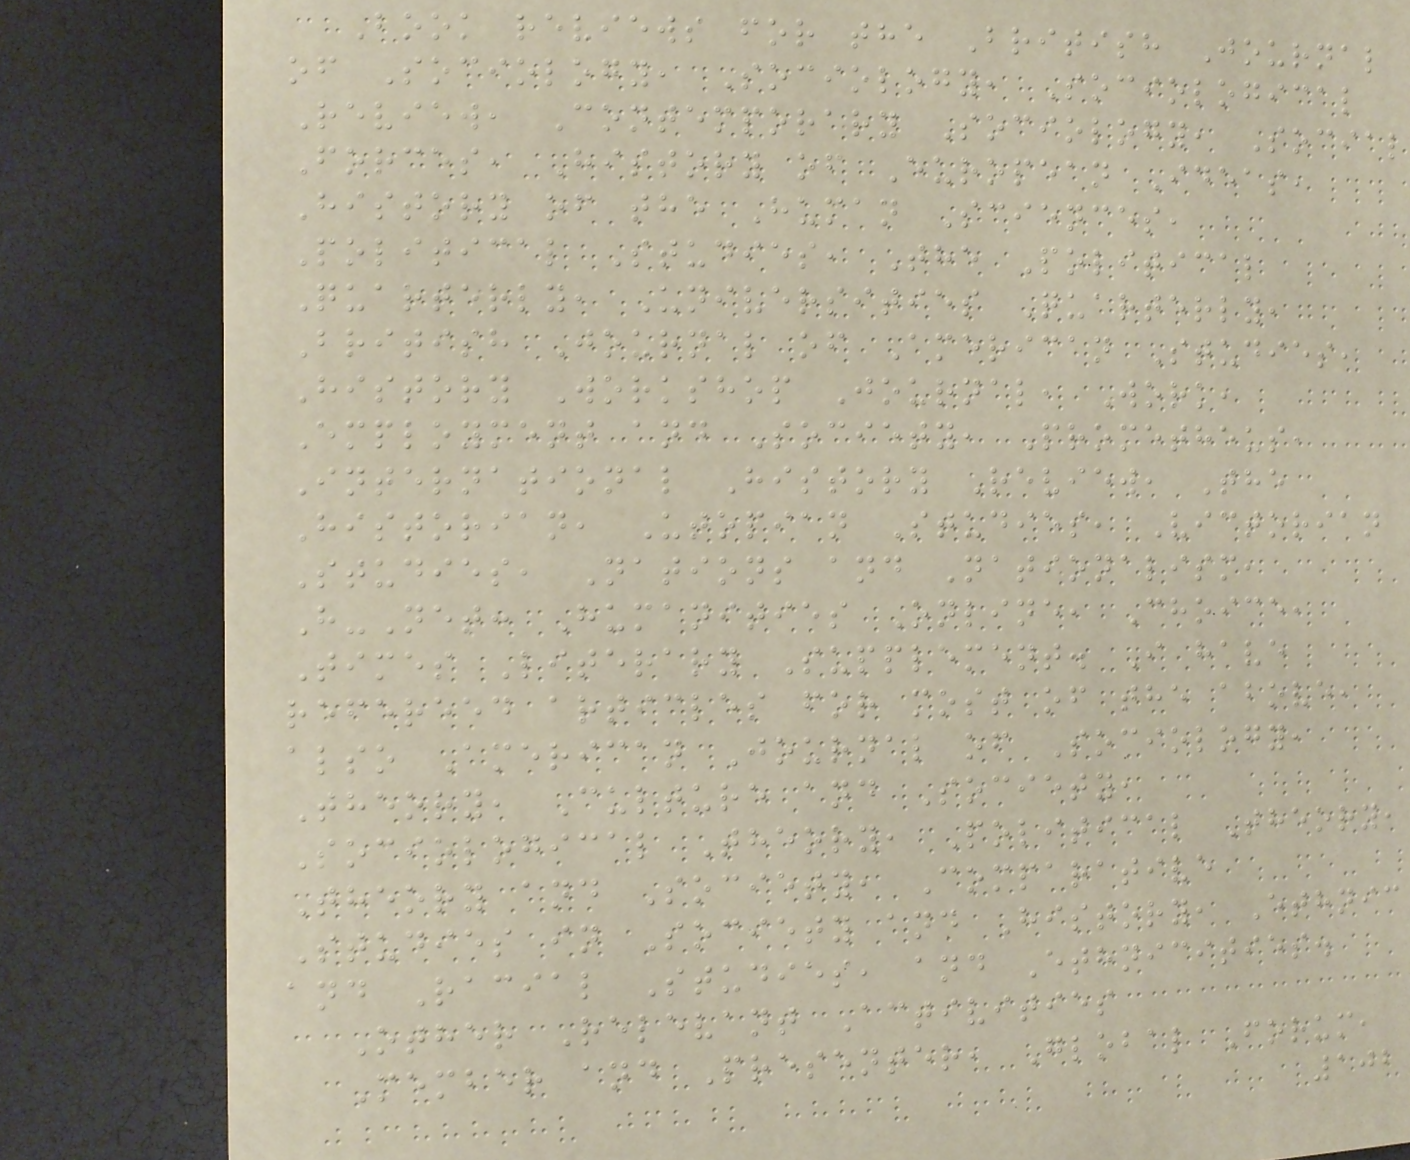Book reviews for the British Journal
of Sociology, Sociology, Sociological
Review, Contemporary Sociology, Social
Forces, History of European Ideas,
History of the Human Sciences,
Political Studies, The Political
Quarterly, Universities Quarterly,
British Journal of American Studies,
History Workshop Journal, Work,
Employment and Society, Prometheus,
International History Review, The
Historian, Utopian Studies, Victorian
Studies, Nations and Nationalism,
H-Net: Humanities Online, Choice,
Times Literary Supplement. I have
refereed articles for most of the above,
also American Journal of Sociology,
Theory, Culture and Society,
Sociological Theory, Political Theory,
Theory and Society, Comparative
Studies in Society and History, Ethnic
and Racial Studies, and Ethnicities.
Other Relevant Activities
Member and Presenter, Global Forum,
102
